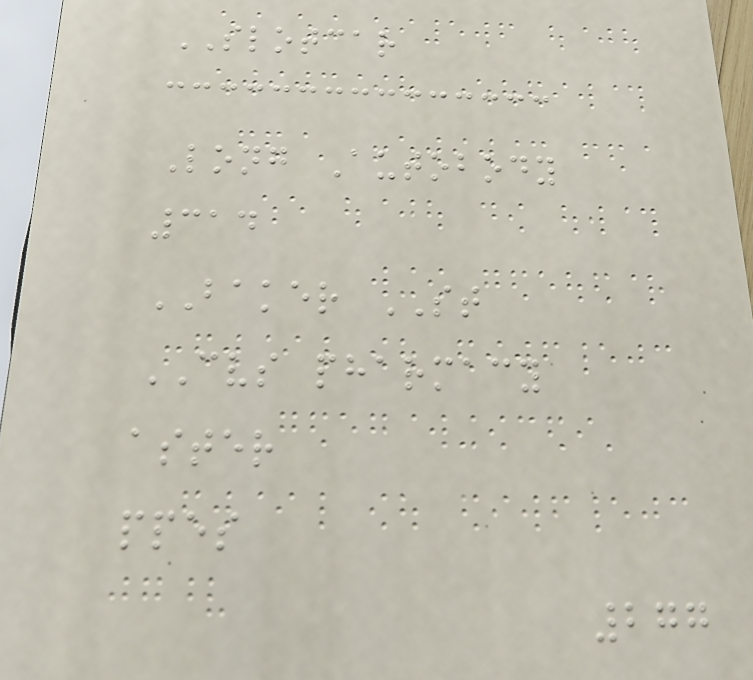SLOTCAR
Long Autobody
314
BAKER ST
CVS pharmacy
aster
ppes
277
